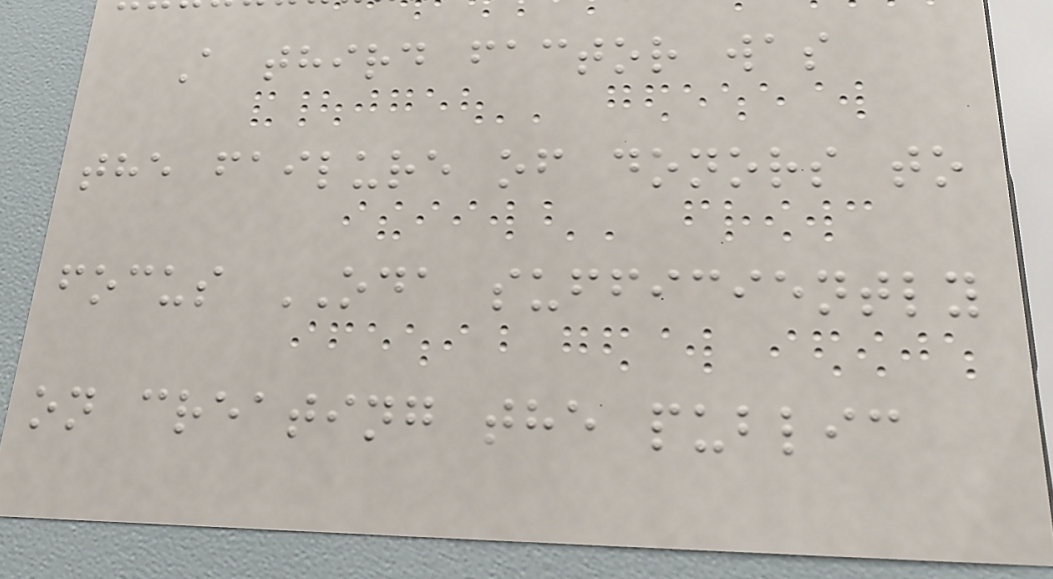A third factor was
the failure of donors to
focus ODA sufficiently
on creating the public
